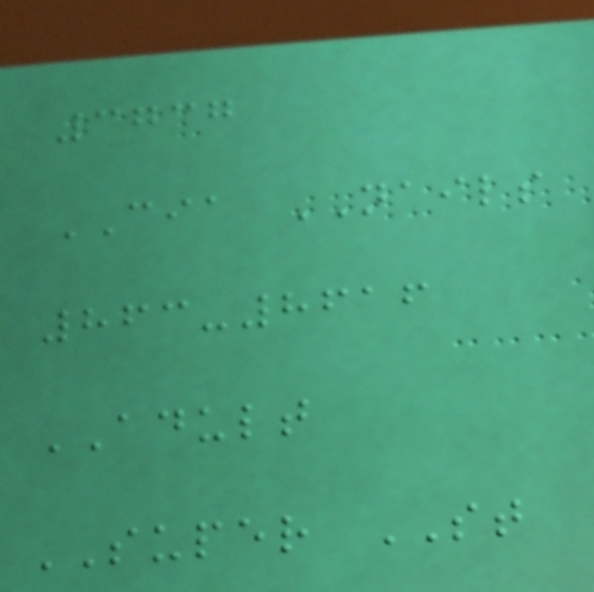3737
CIA NAILS
863-8616
ADULT
SUPER ST
